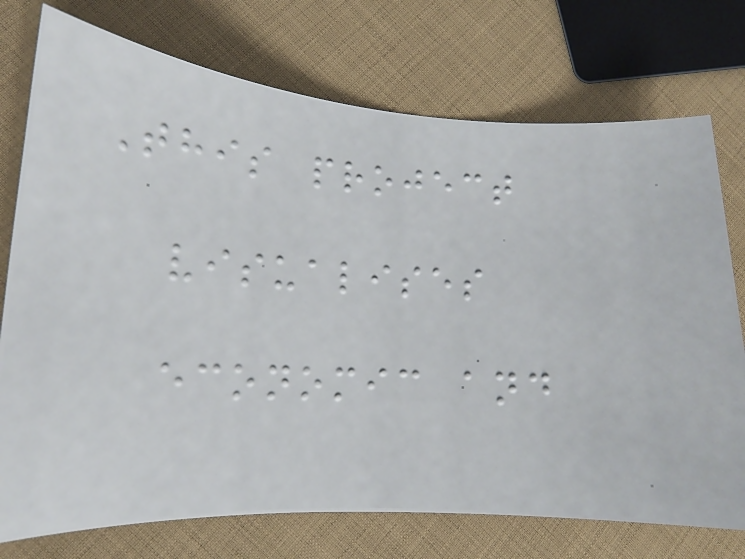This project
visualises
economic and
